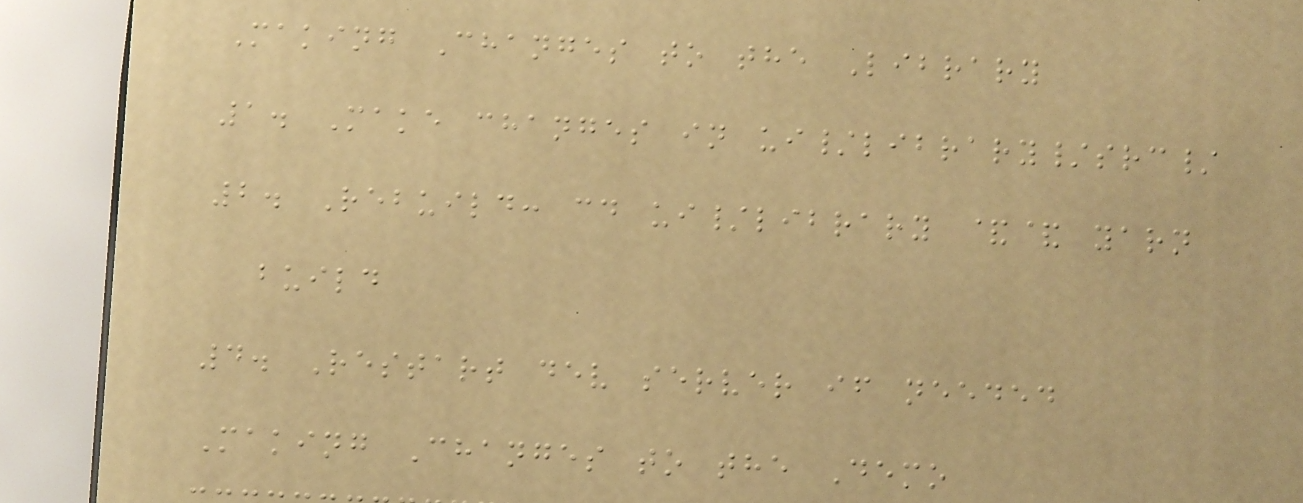Making Changes to the Library
1. Make changes in ui/library/src/
2. Rebuild: cd ui/library && yarn
build
4. Restart dev server if needed
Making Changes to the Demo
